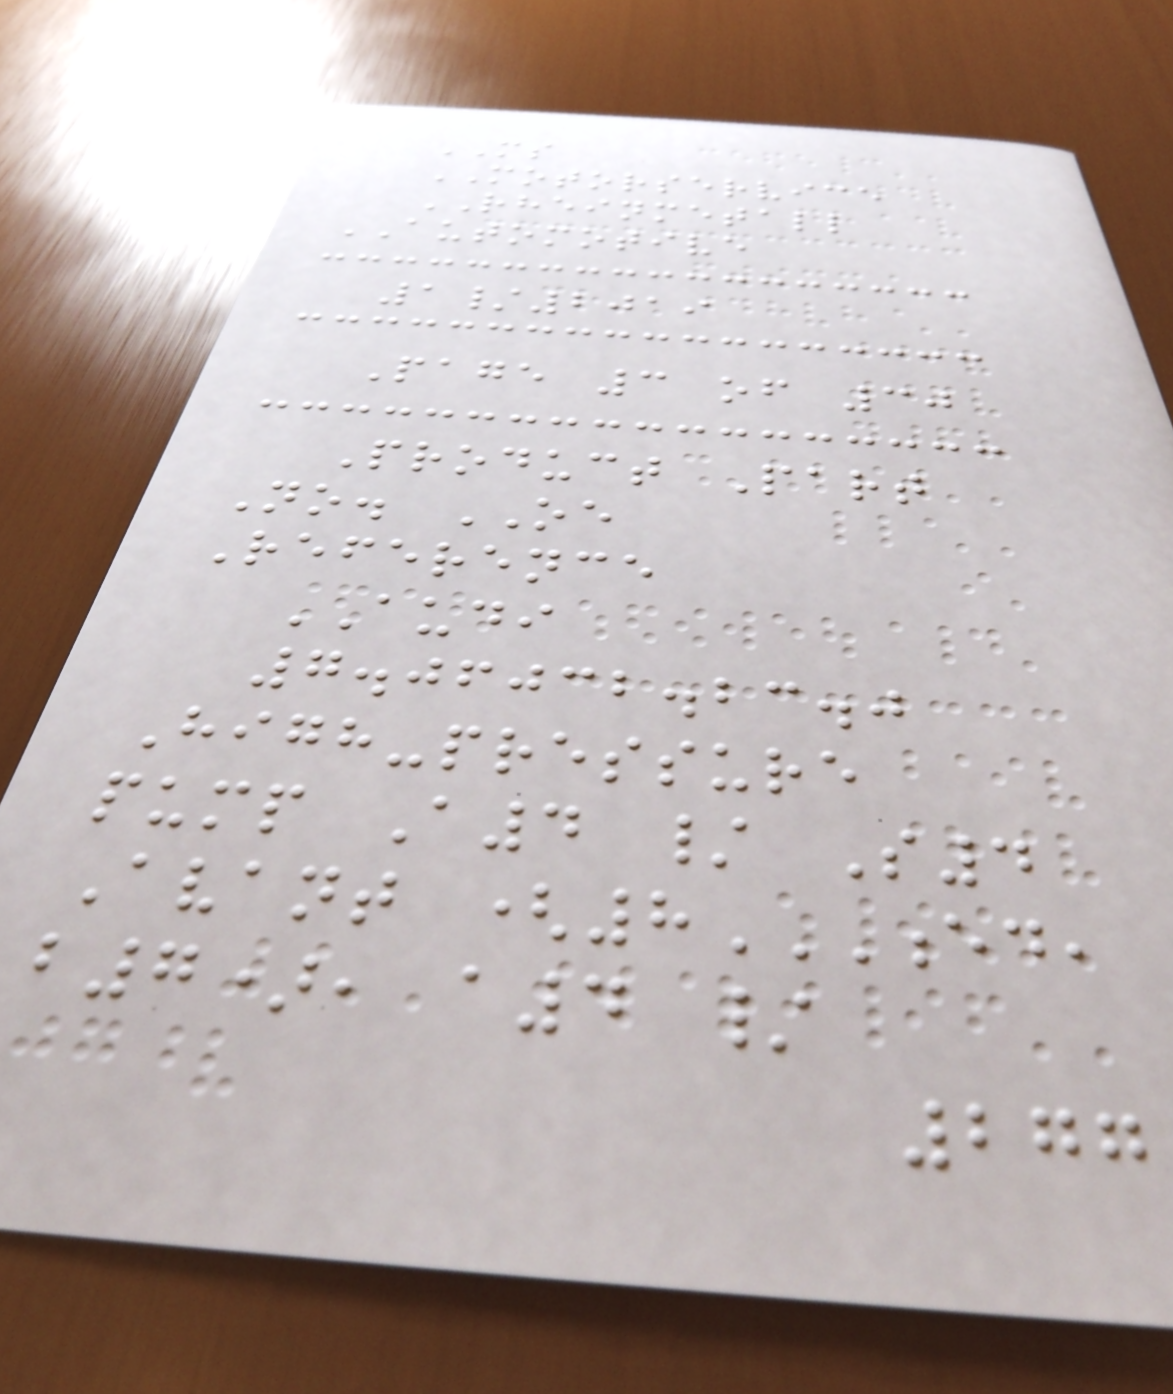MS
MOTORSERVICE
RHEINMETALL
AUTOMOTIVE
1/2019
Page 3 of 30
Product Part
No. OE
Reference
AUDI
7.06032.23.0
High-pressure
pump A4 / S4
Avant (8ED,
B7), A4 /
277
